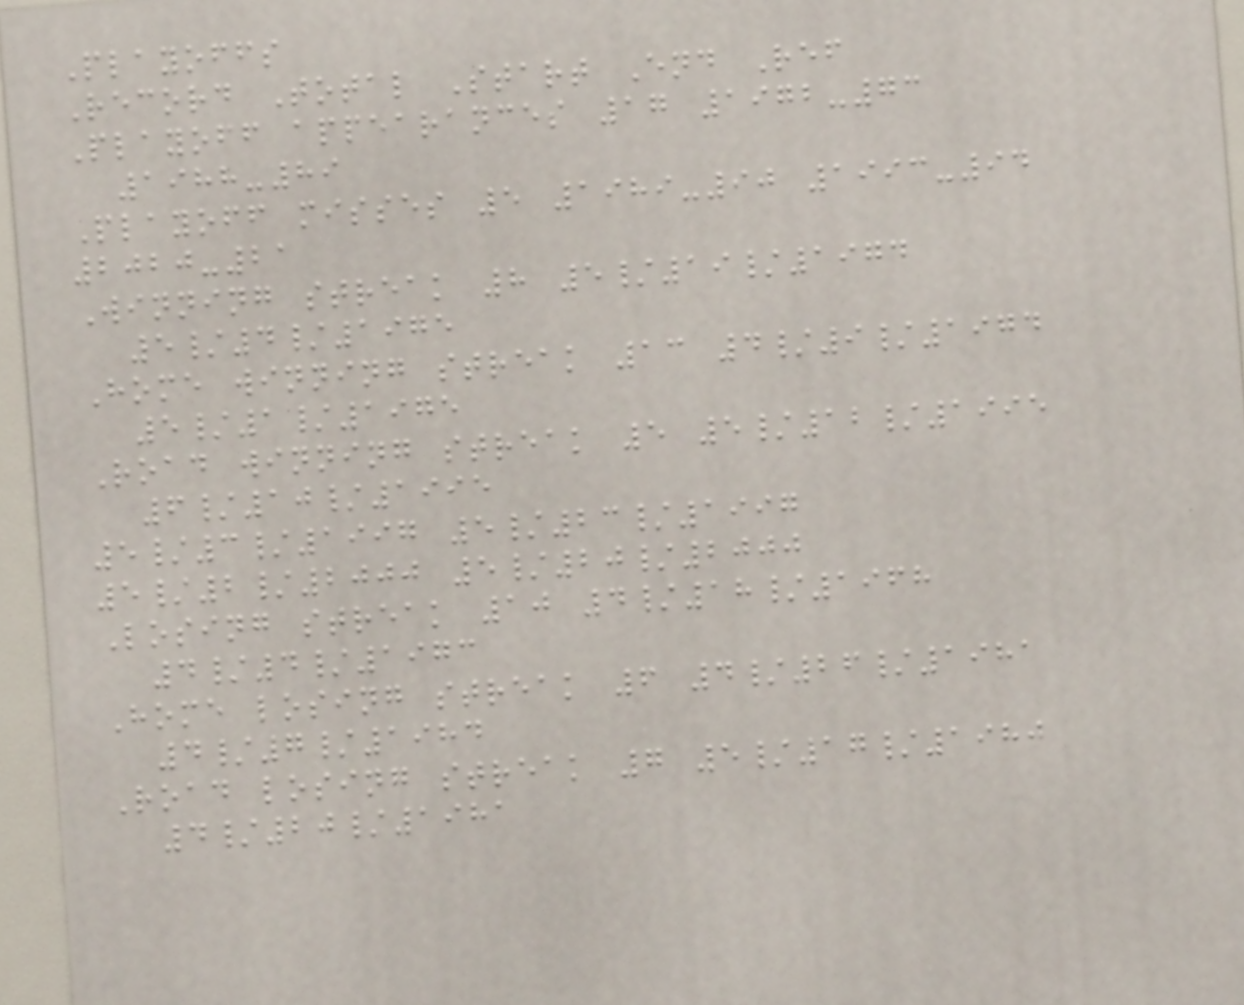Playoffs
Record Total Start End Ref
Playoff appearances 17 1972-73
1988-89
Playoff misses 5 1989-90 1993-94
2020-21
Winning streak 8 5/19/1974
5/4/1975
Home winning streak 13 4/9/1974
5/1/1975
Road winning streak 5 5/12/1995
6/10/1995
5/3/1997 5/23/1997
5/2/2000 5/20/2000
Losing streak 10 4/18/1968
4/4/1973
Home losing streak 6 4/26/1981
4/7/1984
Road losing streak 7 5/17/1980
4/20/1981
